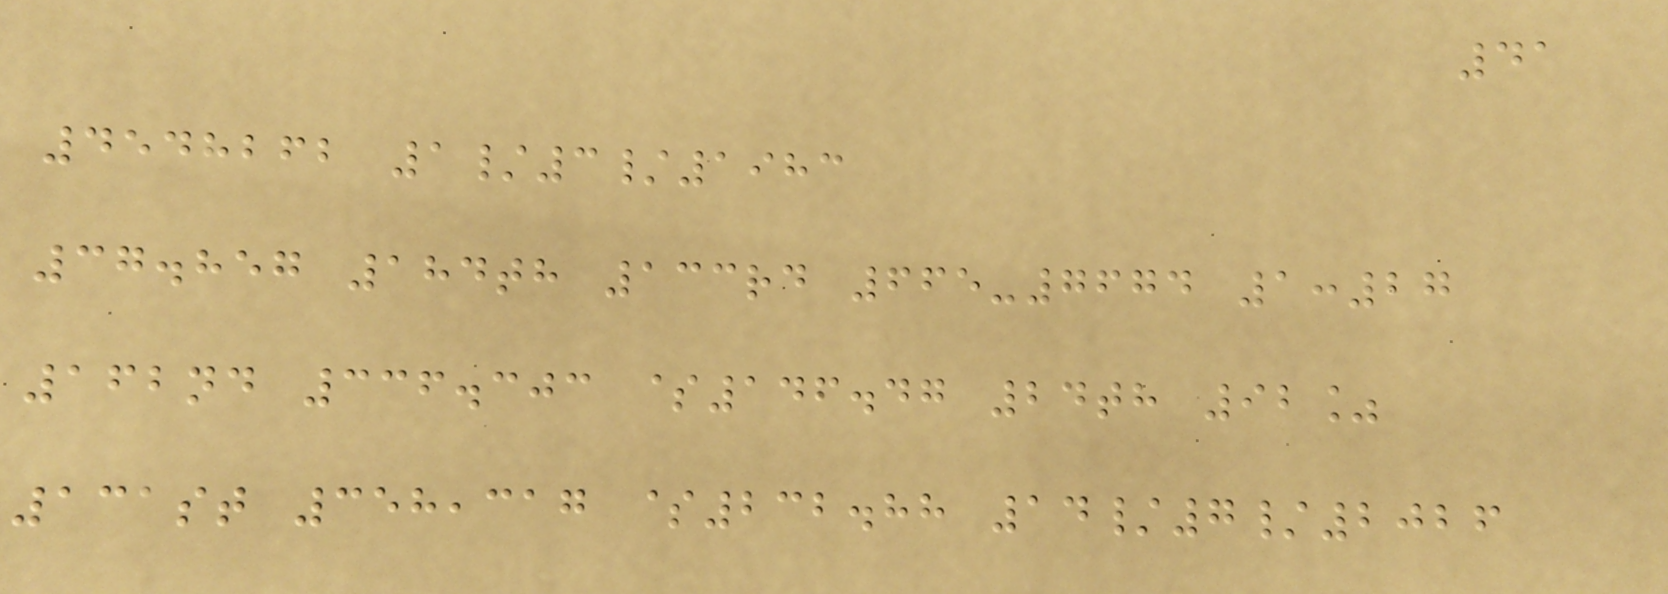41
4548262 1/3/1983
37.857 184th 133rd 665-7674 1:27
162nd 336.303 $146.47 24th 92%
131st 358,317 $232.88 14/7/2026
